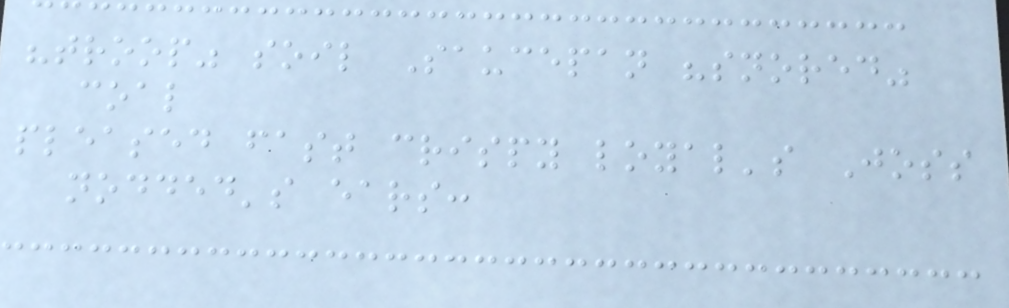"troop" soil Saucepan "snored"
coal
pleased fast crispy loyal's Joss
nodded's ears:
